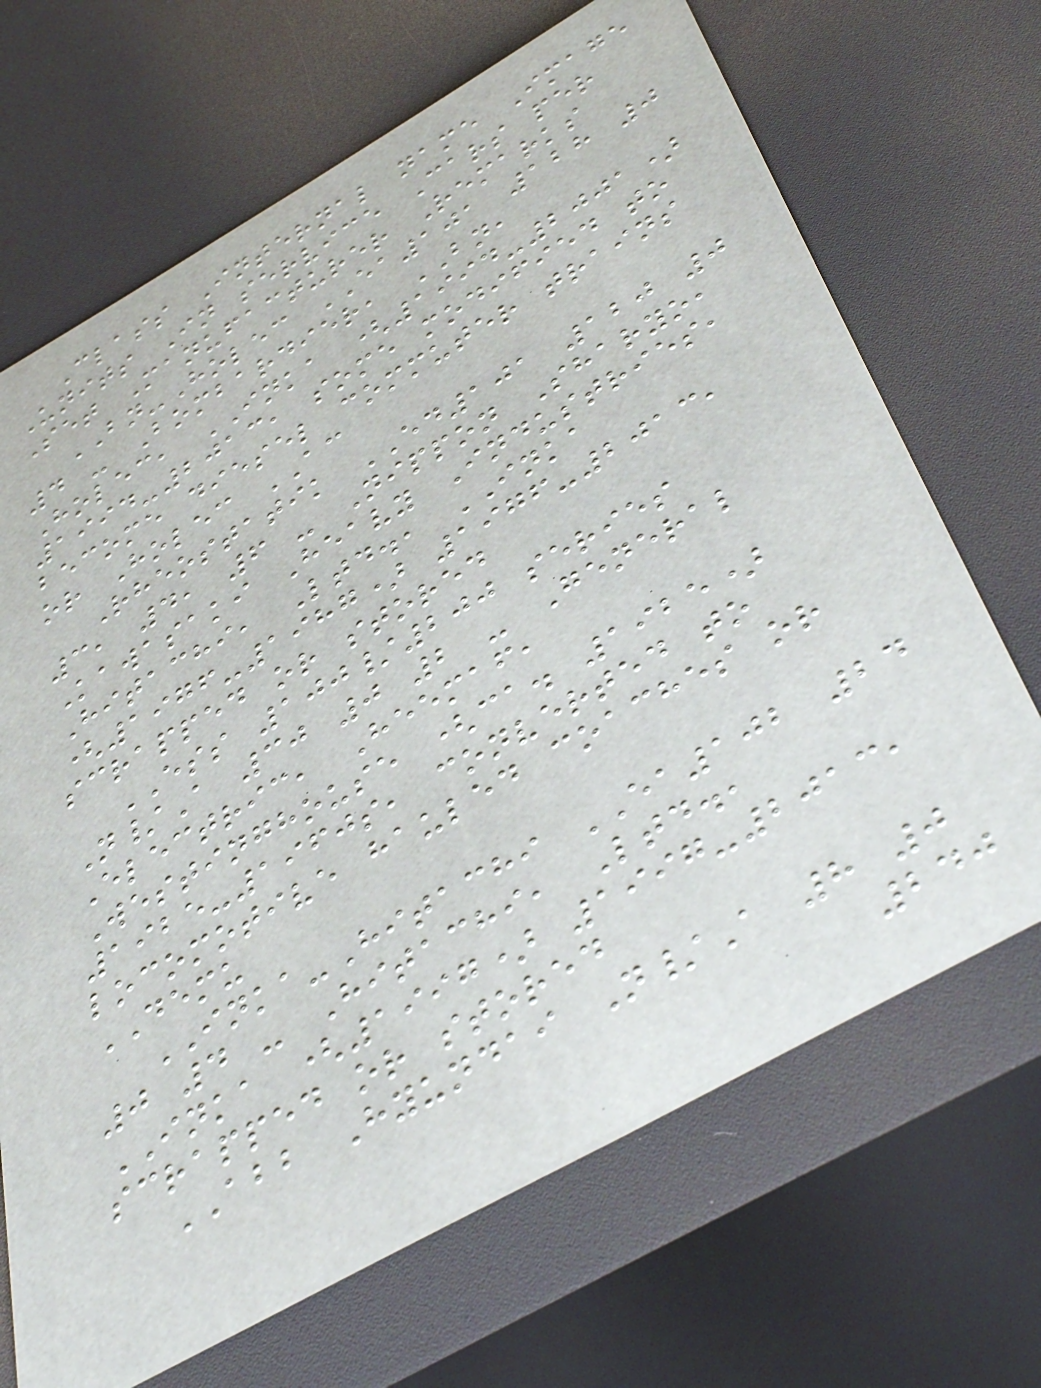Class Internal name Image
Units In service Cars per
Set Manufacturer Remarks
BN-Holec EA101 128 0
4 - Bombardier, BN,
Holec, INKA (1994-2001)
1994-2013, some modified to
become diesel commuter trains
or Holec AC
Rheostatik ED101 120 0
3, 4, 6 - Nippon Sharyo,
Kawasaki Heavy Industries,
Hitachi, Ltd., INKA
(1976-1987) 1976-2013,
scrapped or stored
ESS 100/200 series
N/A 30 0 2 - General
Electric, Heemaf,
Westinghouse (ca. 1925)
1925-1960s, converted to
locomotive hauled coaches or
DEMU
INKA-Hitachi EA102 24
0 4 - Hitachi, Ltd.,
INKA (1997) 1997-2013,
scrapped or stored
ABB Hyundai N/A 8 0
240
